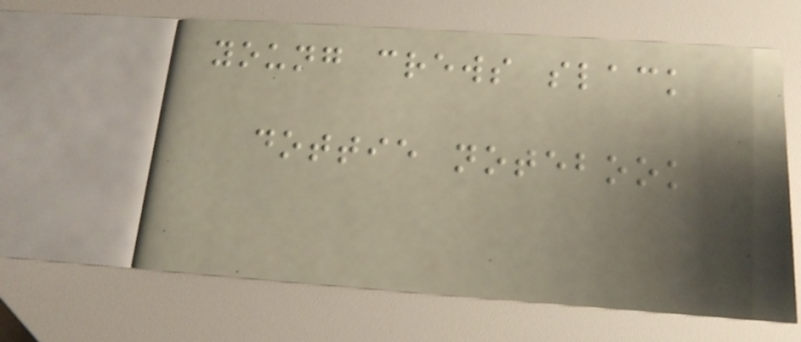young crews slack
dottie notebook
